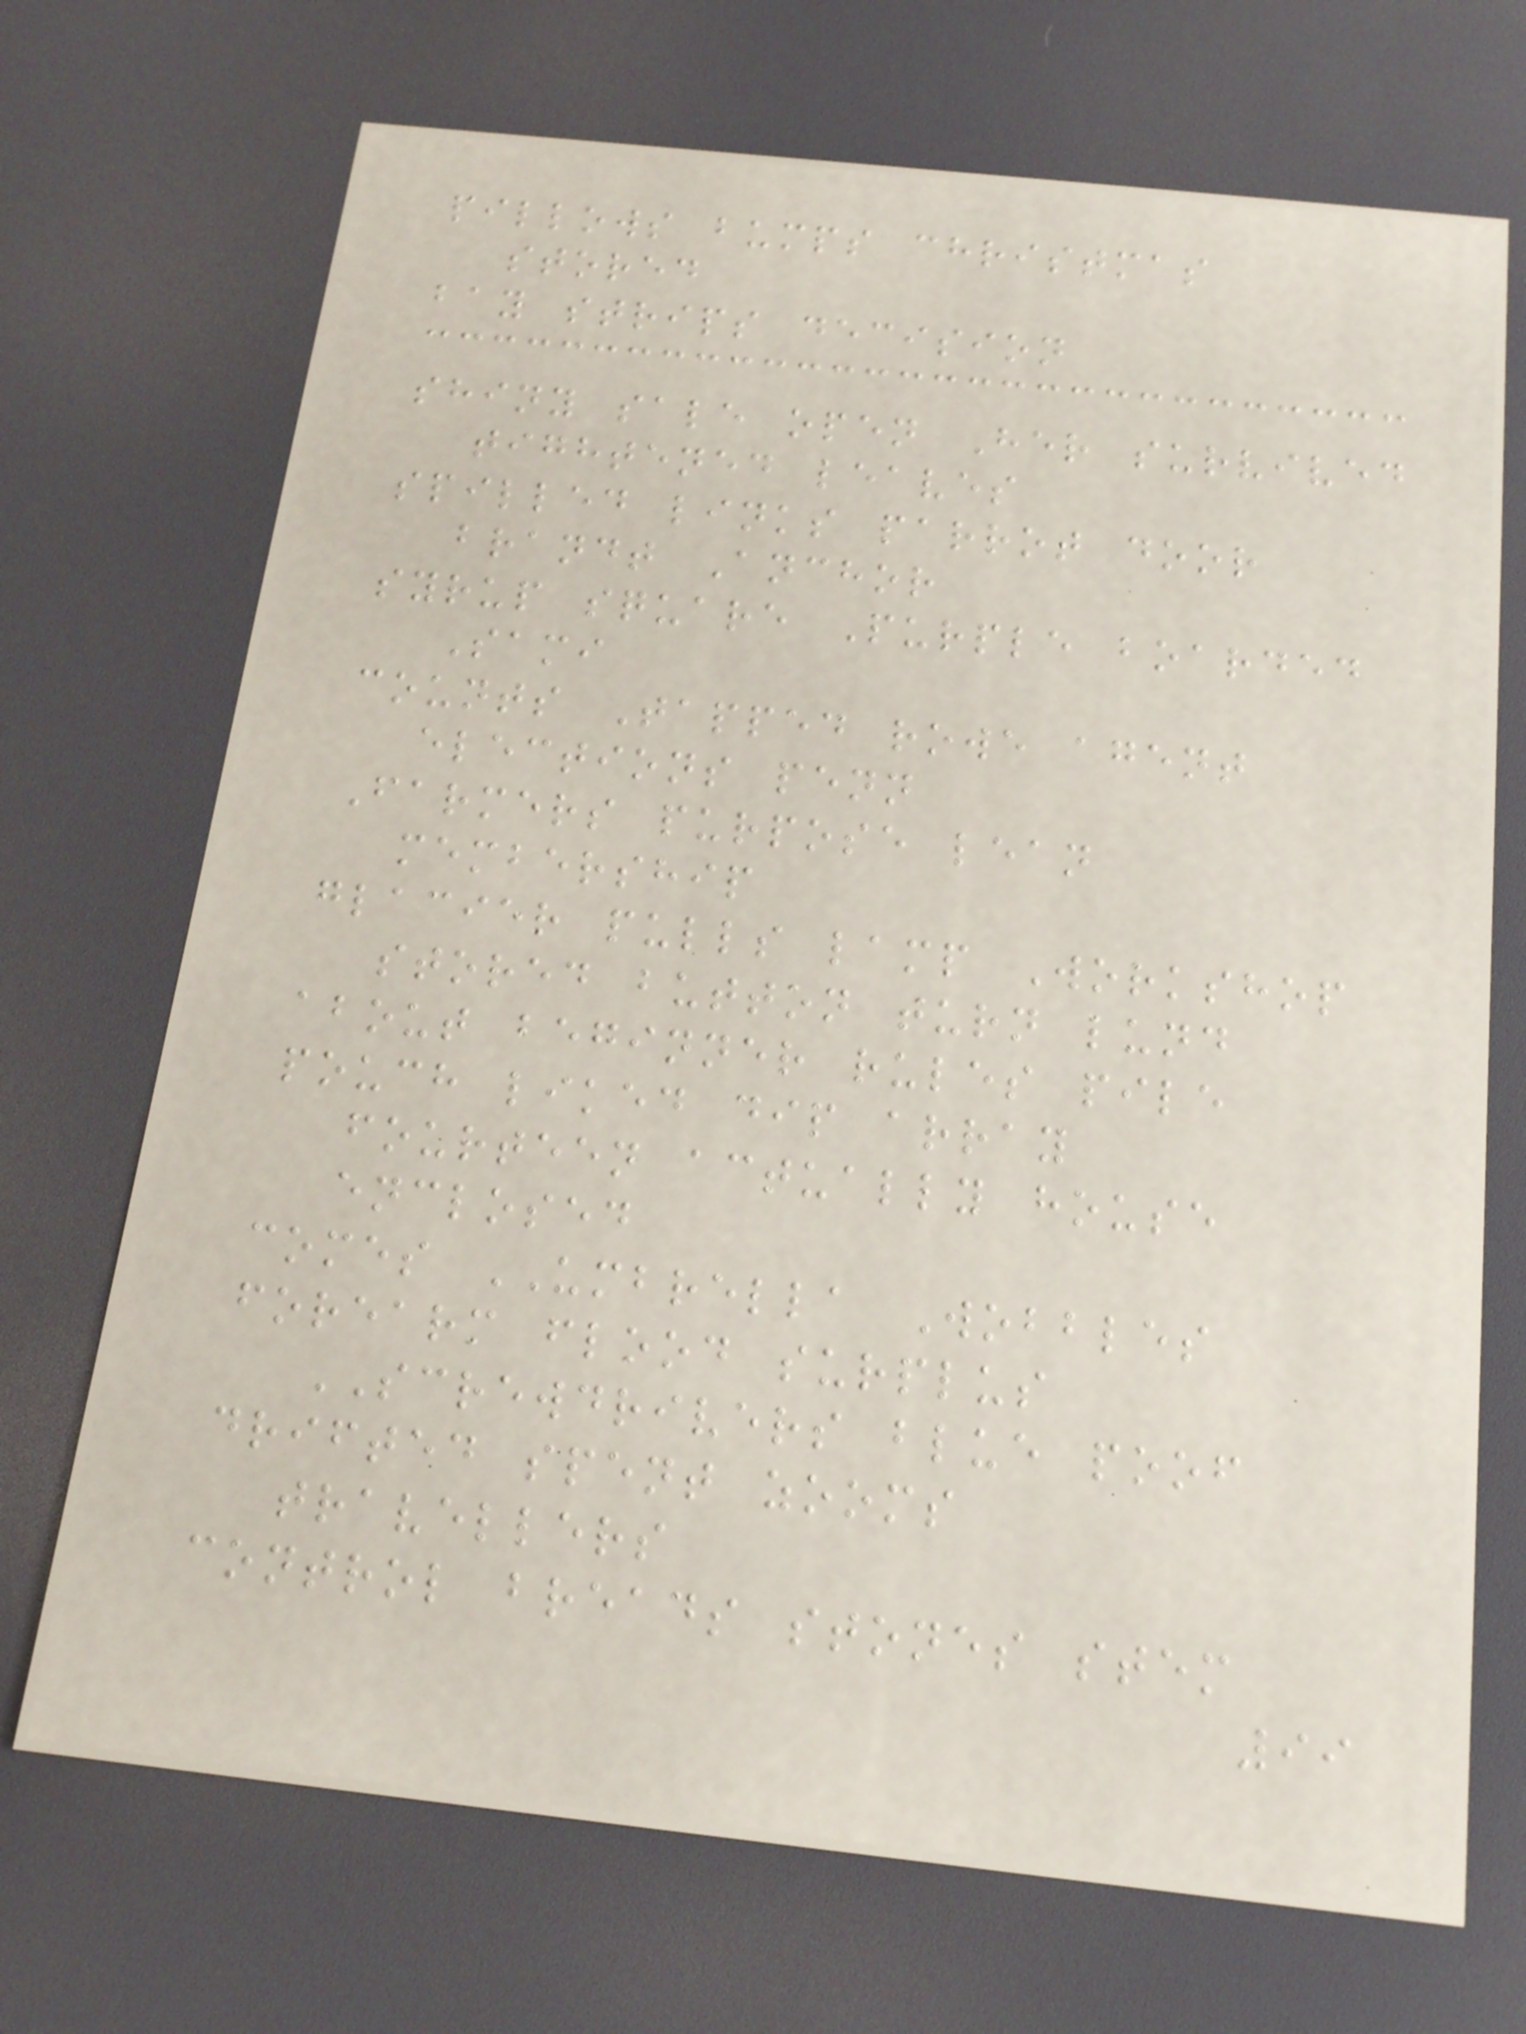pillows bumps christmas
stored
bay strips decision
shiny sale open Her survived
tightened leaves
spilled links parrot door
brandt Anchor
syrup square Purple boarded
Sami
counts Tapped rowe agent
elections penn
Farmers purpose lean
membership
glacier pulls lamp Workshop
stored button turn lund
about beginner rules pile
pouch liked dip array
fourteen actually house
enclosed
comes UMBRELLA Wobbles
forearm flood surplus
SCREWDRIVERS blue poof
drifted spent zooms
travellers
control breads stones stem
99
